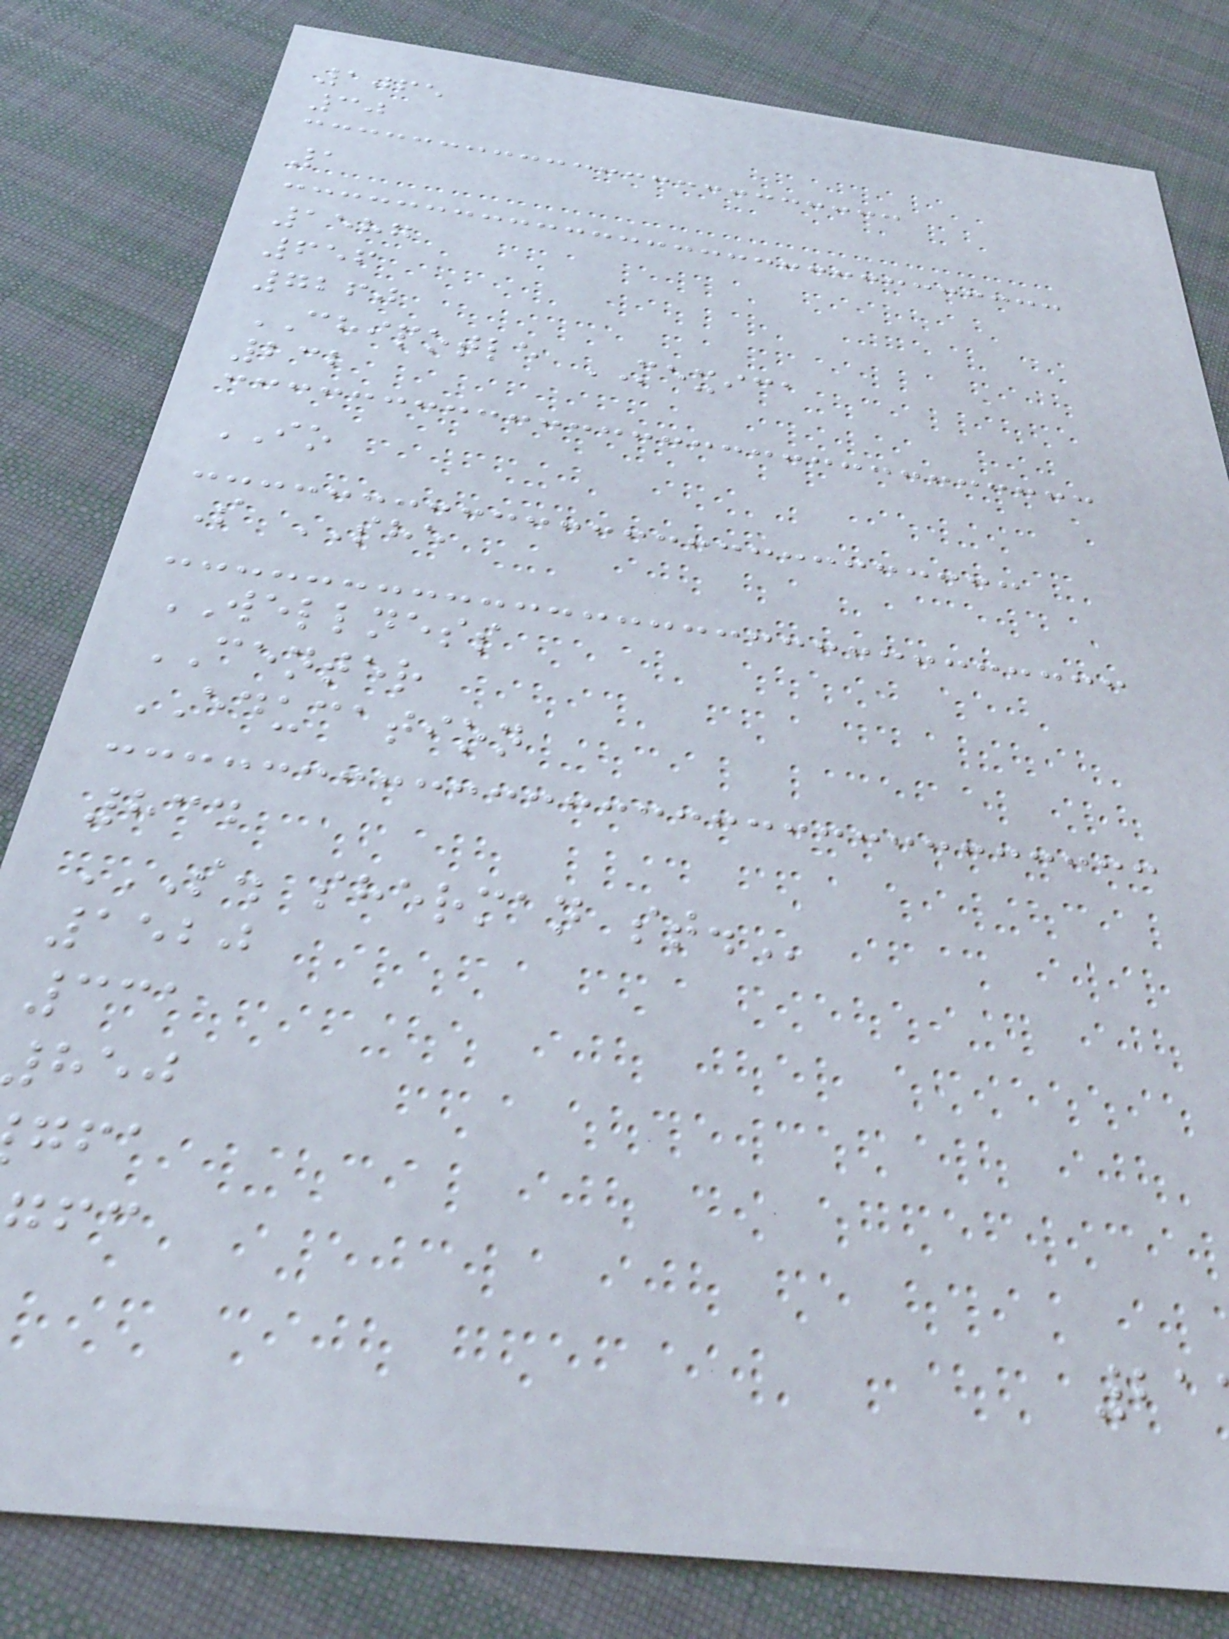1065
30
1
1587
656
7260
CHIPOTLE MEXICA
232
IO
S SHE
WELLNESS
CENTER
EDUCATION
834
S. SHERMAN ST.
1520
331
